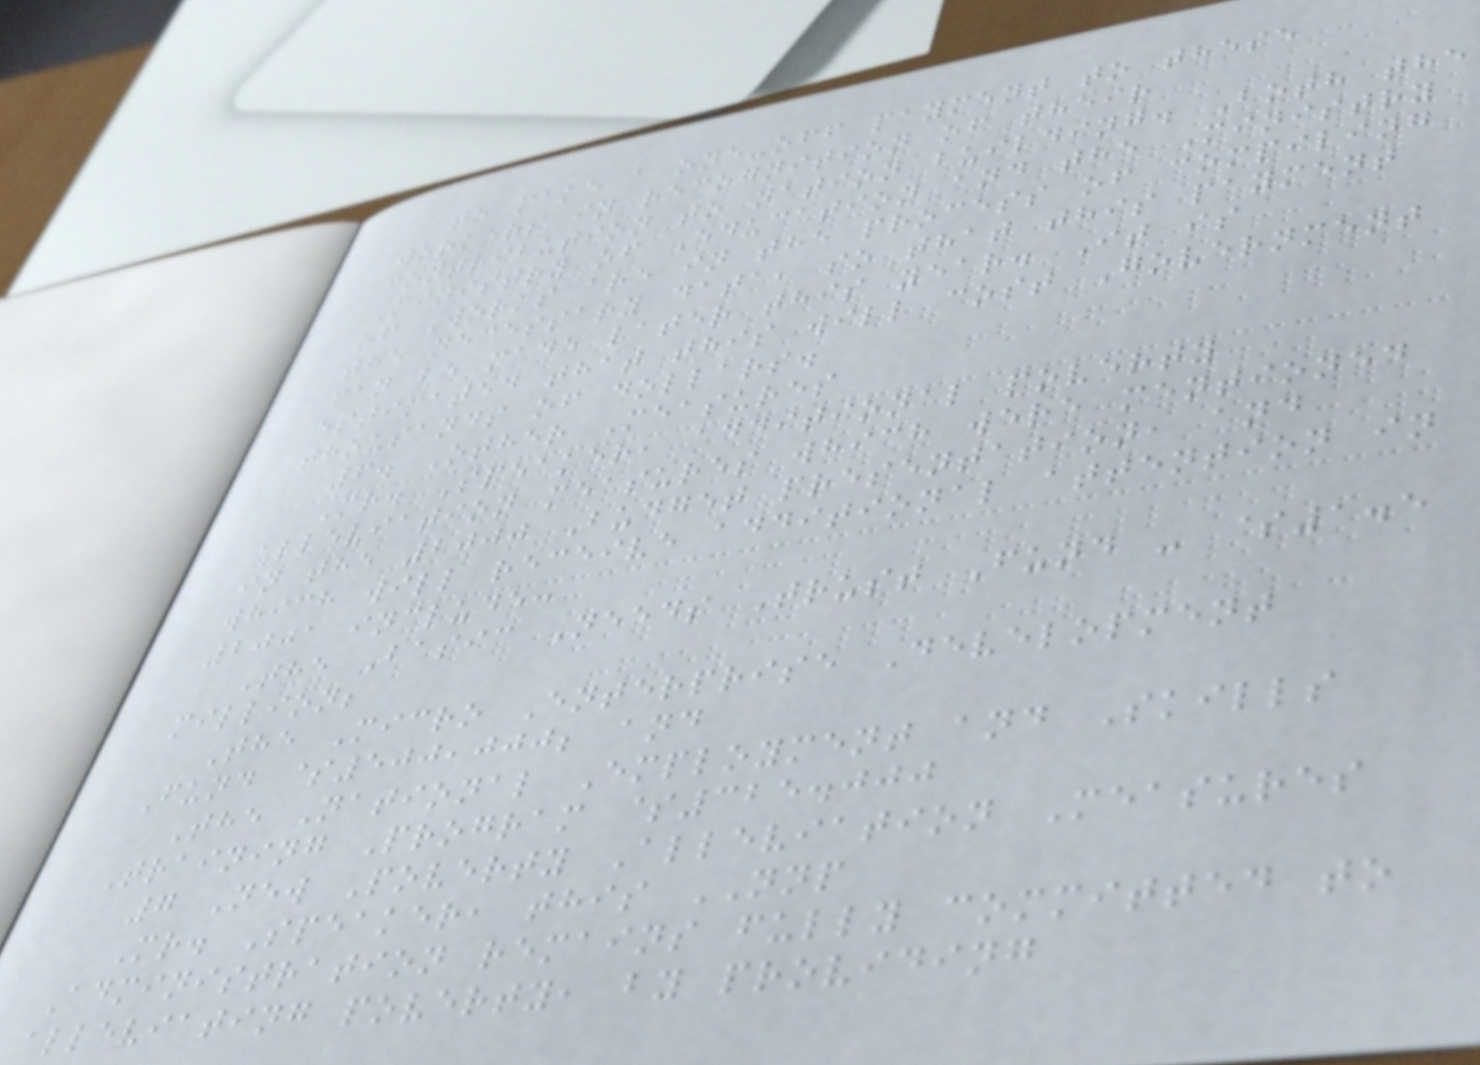to make a one-off payment to these
workers in recognition of their
contribution to nation building. Both the
Ministry of Education and the Ministry
of Works are in the process of compiling
the necessary data, so that this payment
can be made later this year. It is
estimated that this will cost Government
thousands of dollars.
6. Other Measures
Mr. Speaker, additional poverty
alleviation measures which were mentioned
in the 2000 Budget presentation, and
which will receive additional attention in
2001 include:
The Basic Needs Trust Fund - $1.5
million;
The Micro Enterprise Development
Fund $500,000; and
The National Employment and Skills
Training Program $325.000
7 New Poverty Alleviation Measures
Mr. Speaker, this NNP
Administration remains fully committed to
alleviating poverty, by providing
